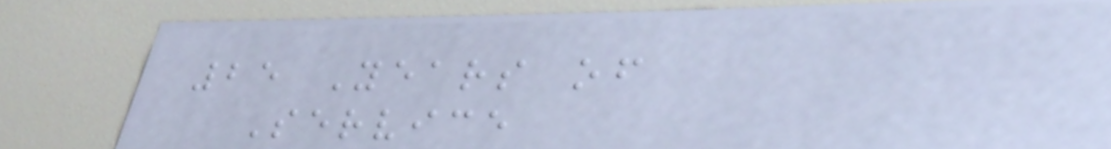25 Years of
Service
